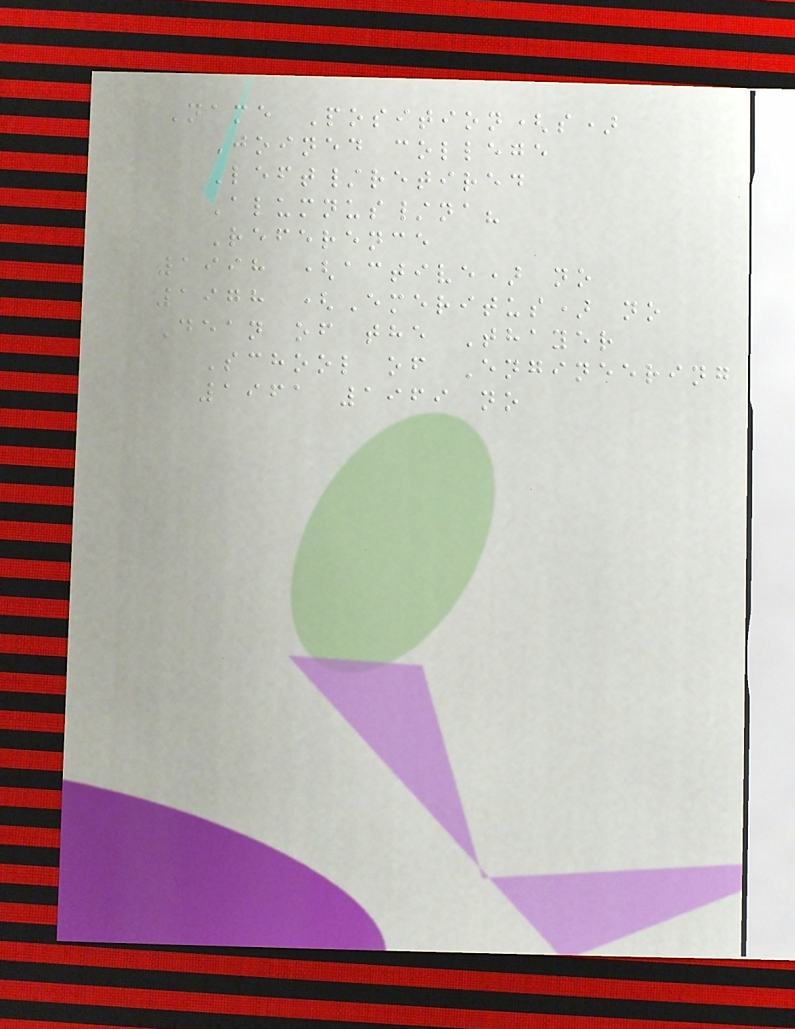Name Position(s)
Joined college
Left/retired
Alumnus/na?
Reference
1998 (active) no
1978 (Emeritus) no
Dean of the Thayer
School of Engineering
1961 1969 no
